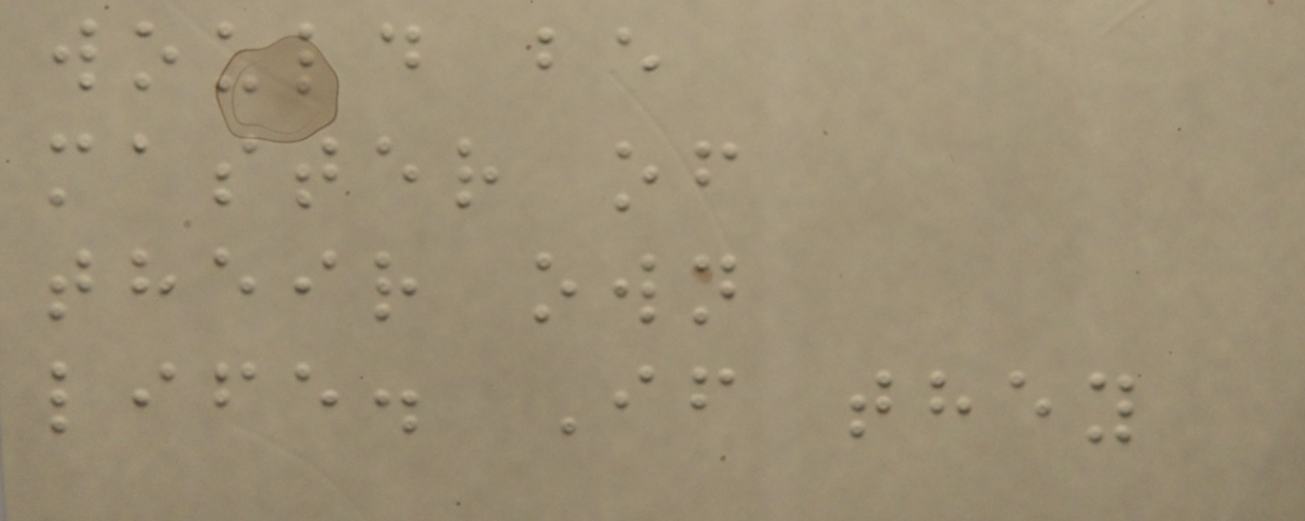would be
master of
their own
life. If they
